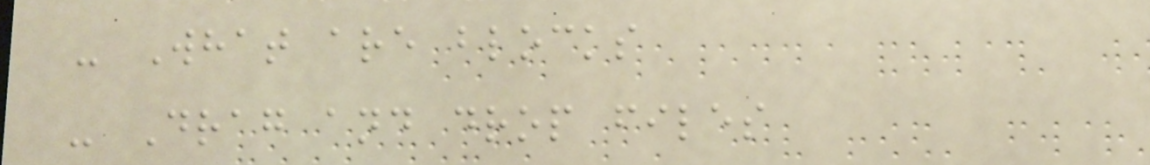- What are blocks
- Drag and drop files
